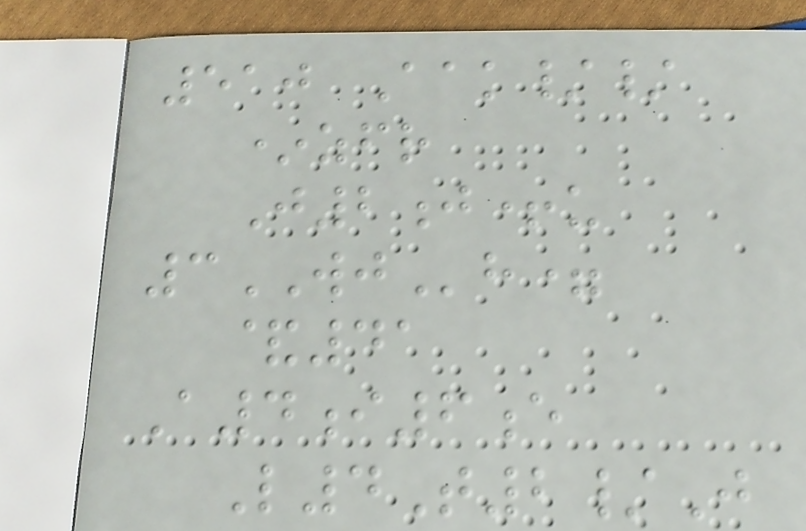510 Aak//
*zfr
J2j+u
3WJh=
&41
A4i6e
L4T2/J
